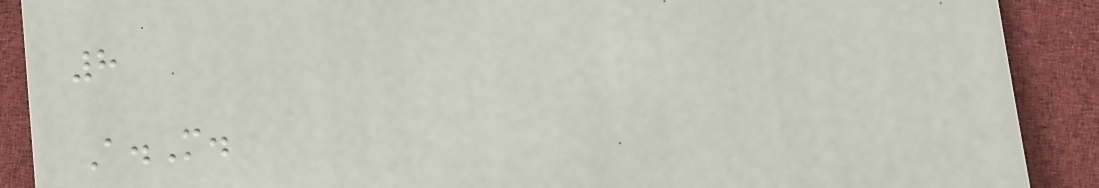8
A.M.
